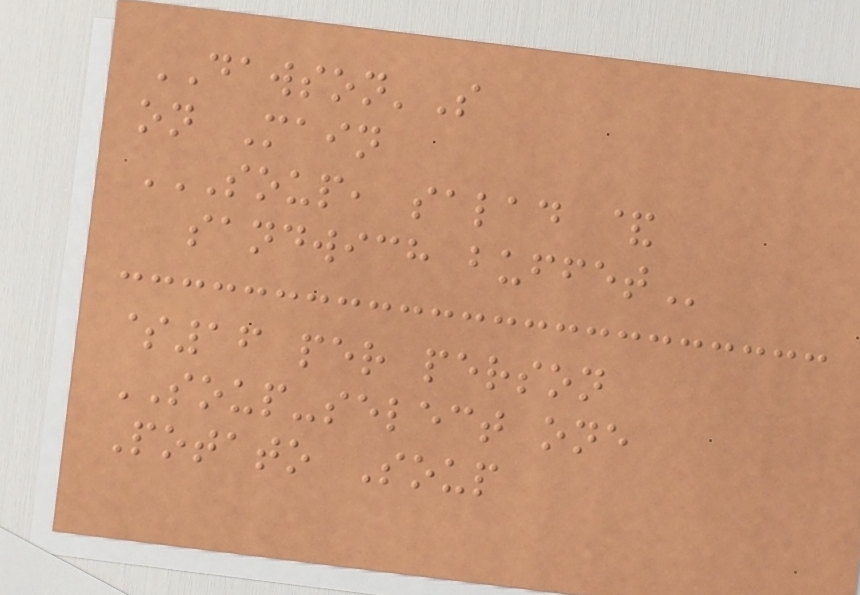DAWSON'S
on Main
SOUP, SALAD &
SANDWICH BUFFET
$16 per person
SOUP-select one
Potato Soup
